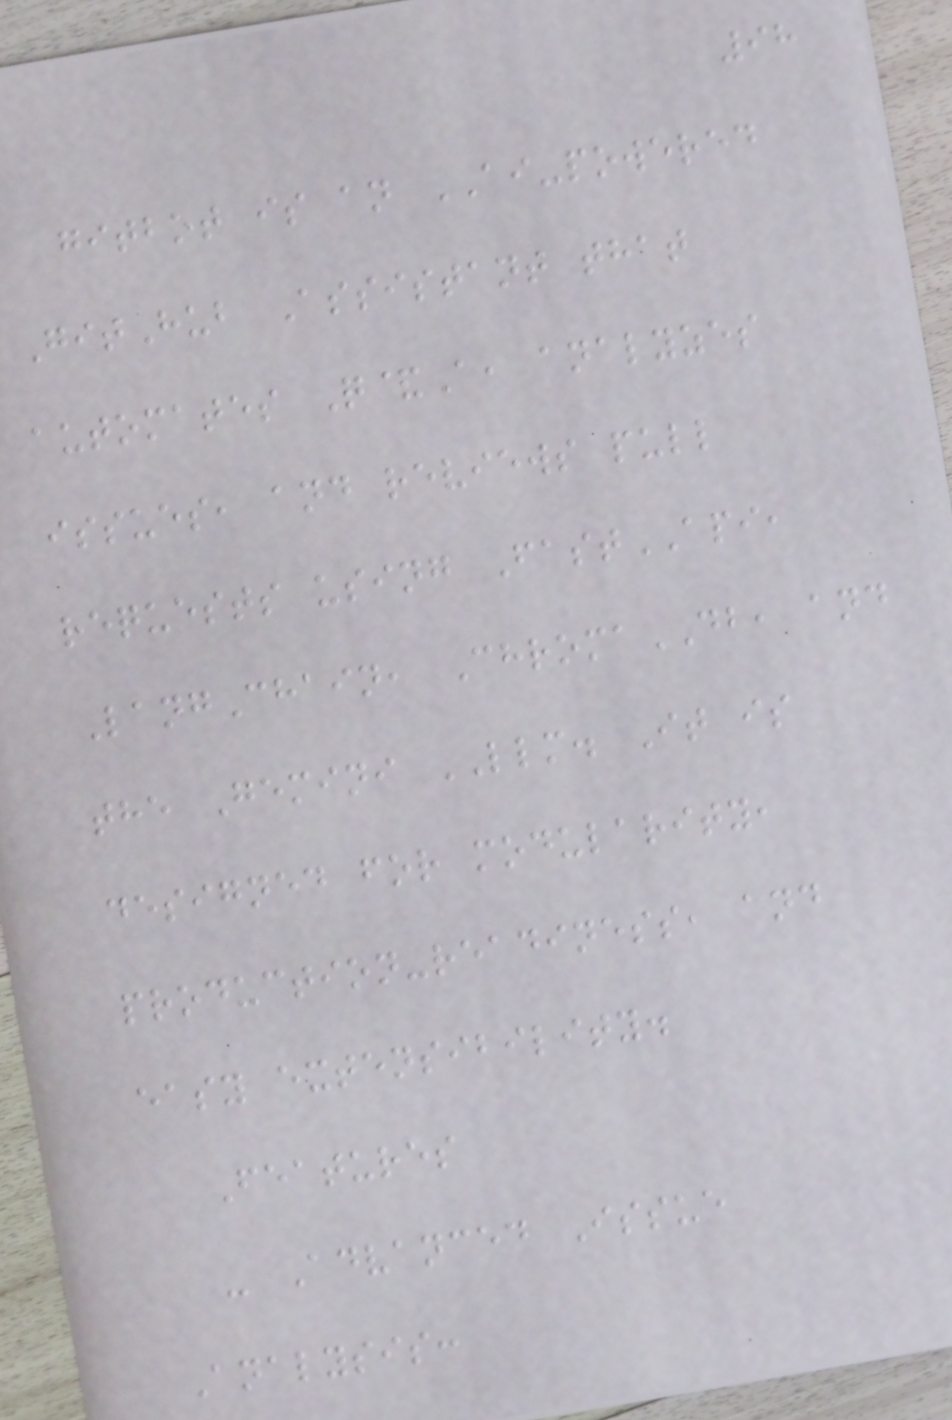98
gitbot is an AI-powered
GitHub Assistant that
automates Q&A, analyzes
issues, and reviews pull
requests using FastAPI,
LangChain, ChromaDB, and
the Gemini LLM. It is
designed for modularity,
production-readiness, and
easy extensibility.
Features
- Advanced Issue
Analysis:
